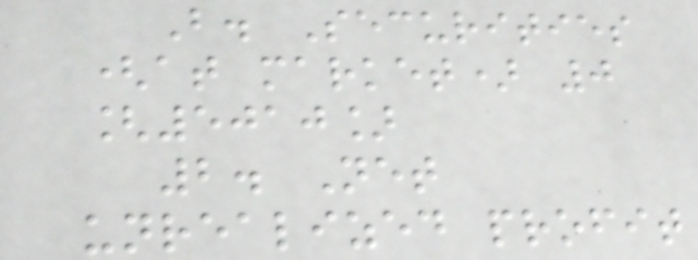B. Securities
(at market) 0
[5010]
2. Net
unrealized profit
